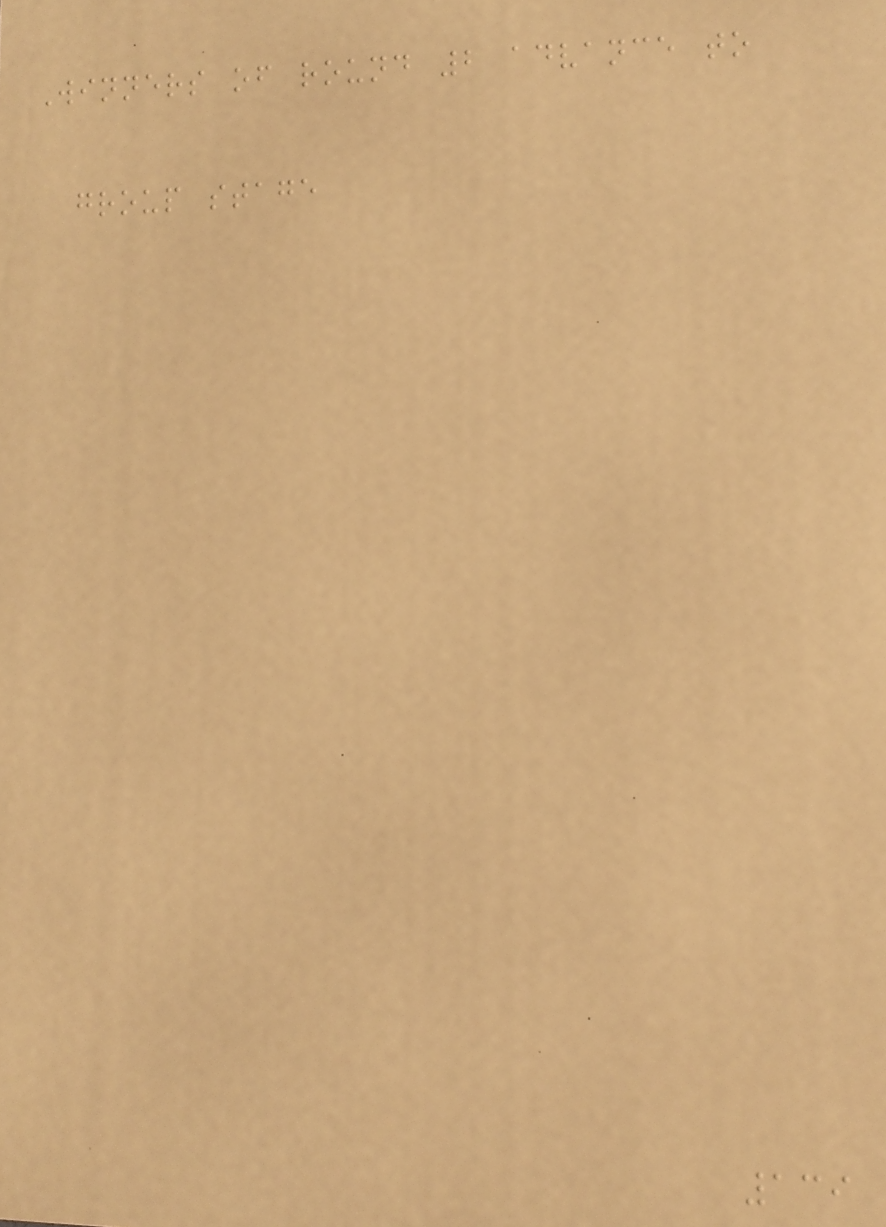Winners of round 2 advance to
group stage
139
